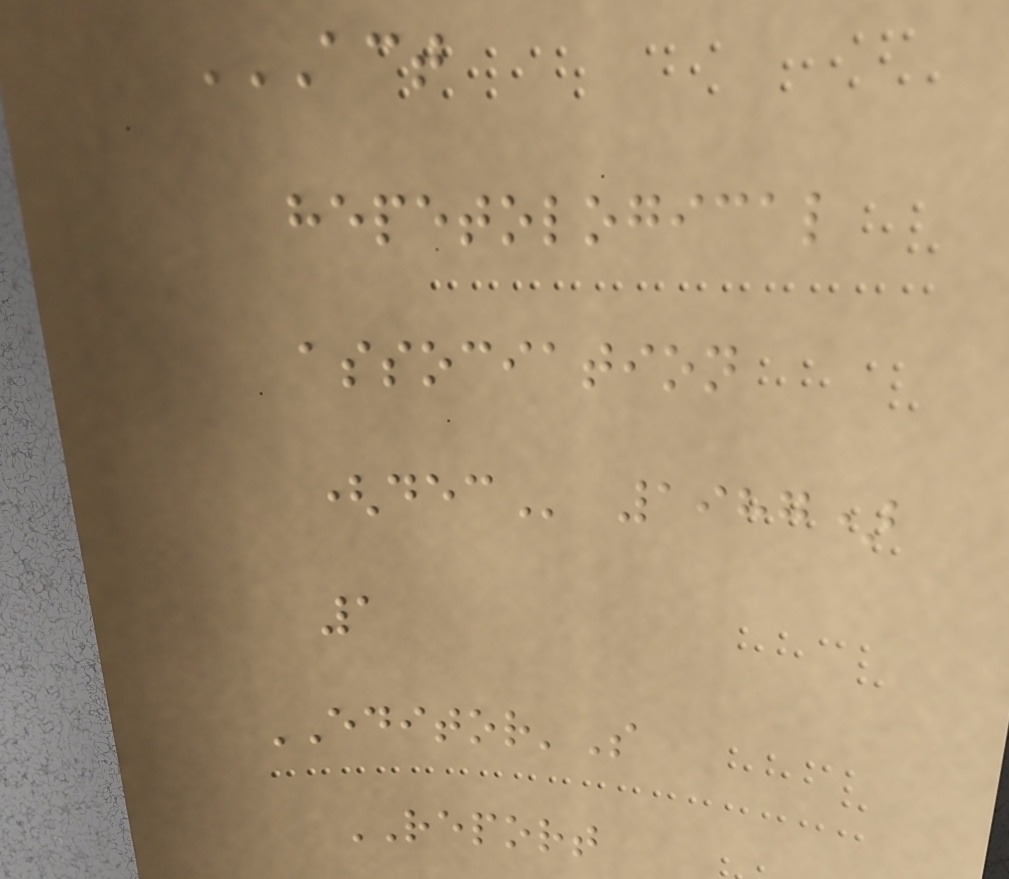ACT
HEPETOLOGICAL
ASSOCIATION
(DEC 1987)
1
EDITOR'S
REPORT
